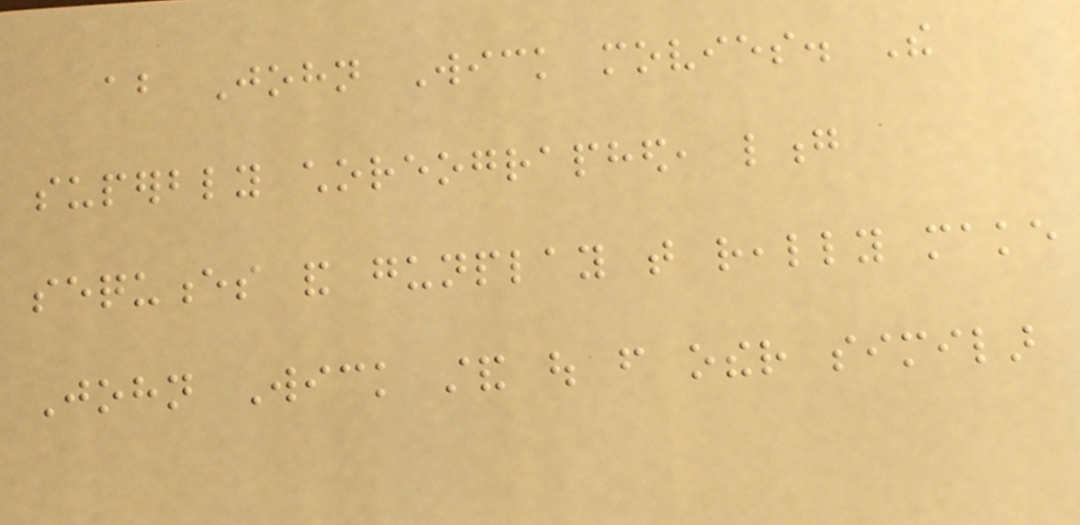about John Wick movies. The
superbly choreographed, long
sequences and gunplay that really make
John Wick stand out from other similar
